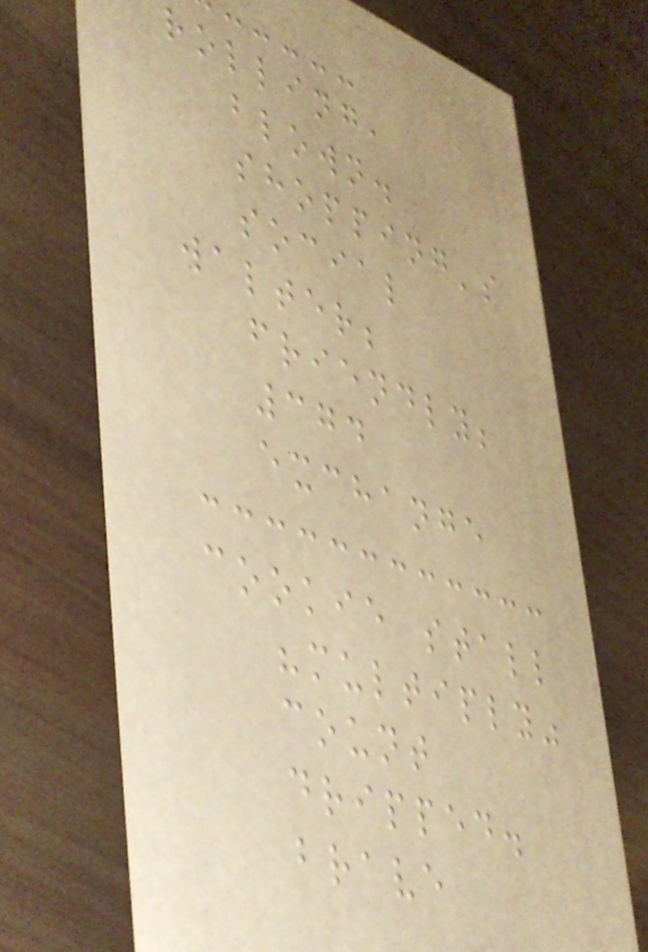rolling,
blown.
shopping's
social
walter;
friendly;
374
exchange
cookie stall
"multiply"
count
dripped.
brave
